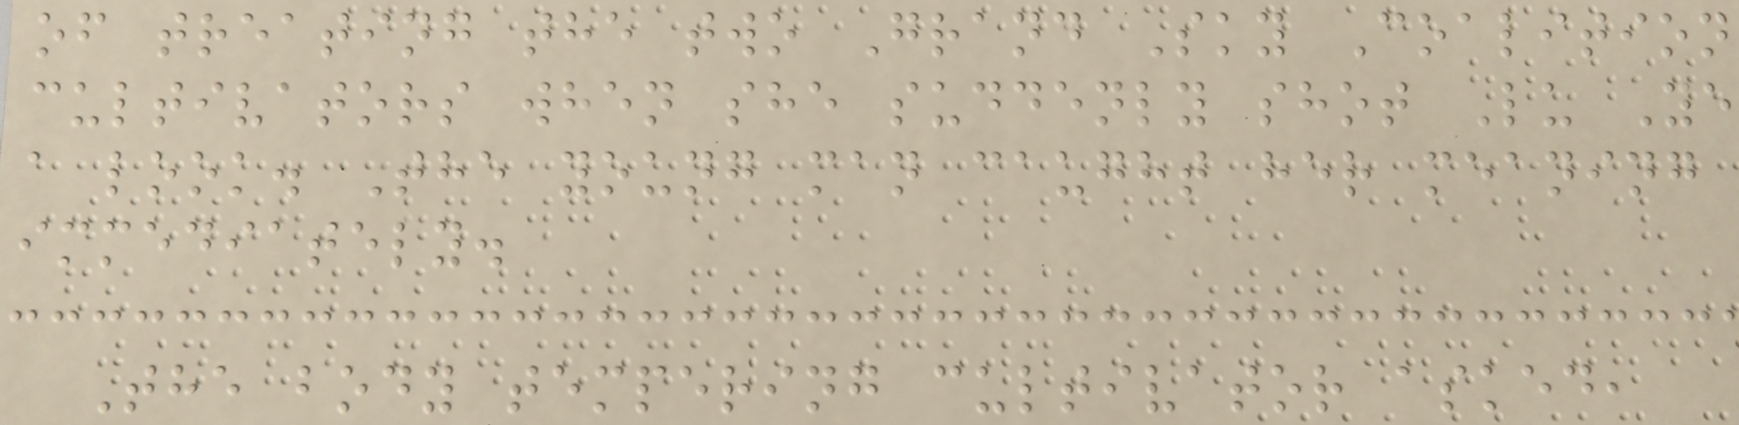of treating the two Grand Sky Coalition
cultivators when she suddenly shot Lu Ye
a look. The young man caught her meaning
immediately.
The body tempering cultivator asked,
